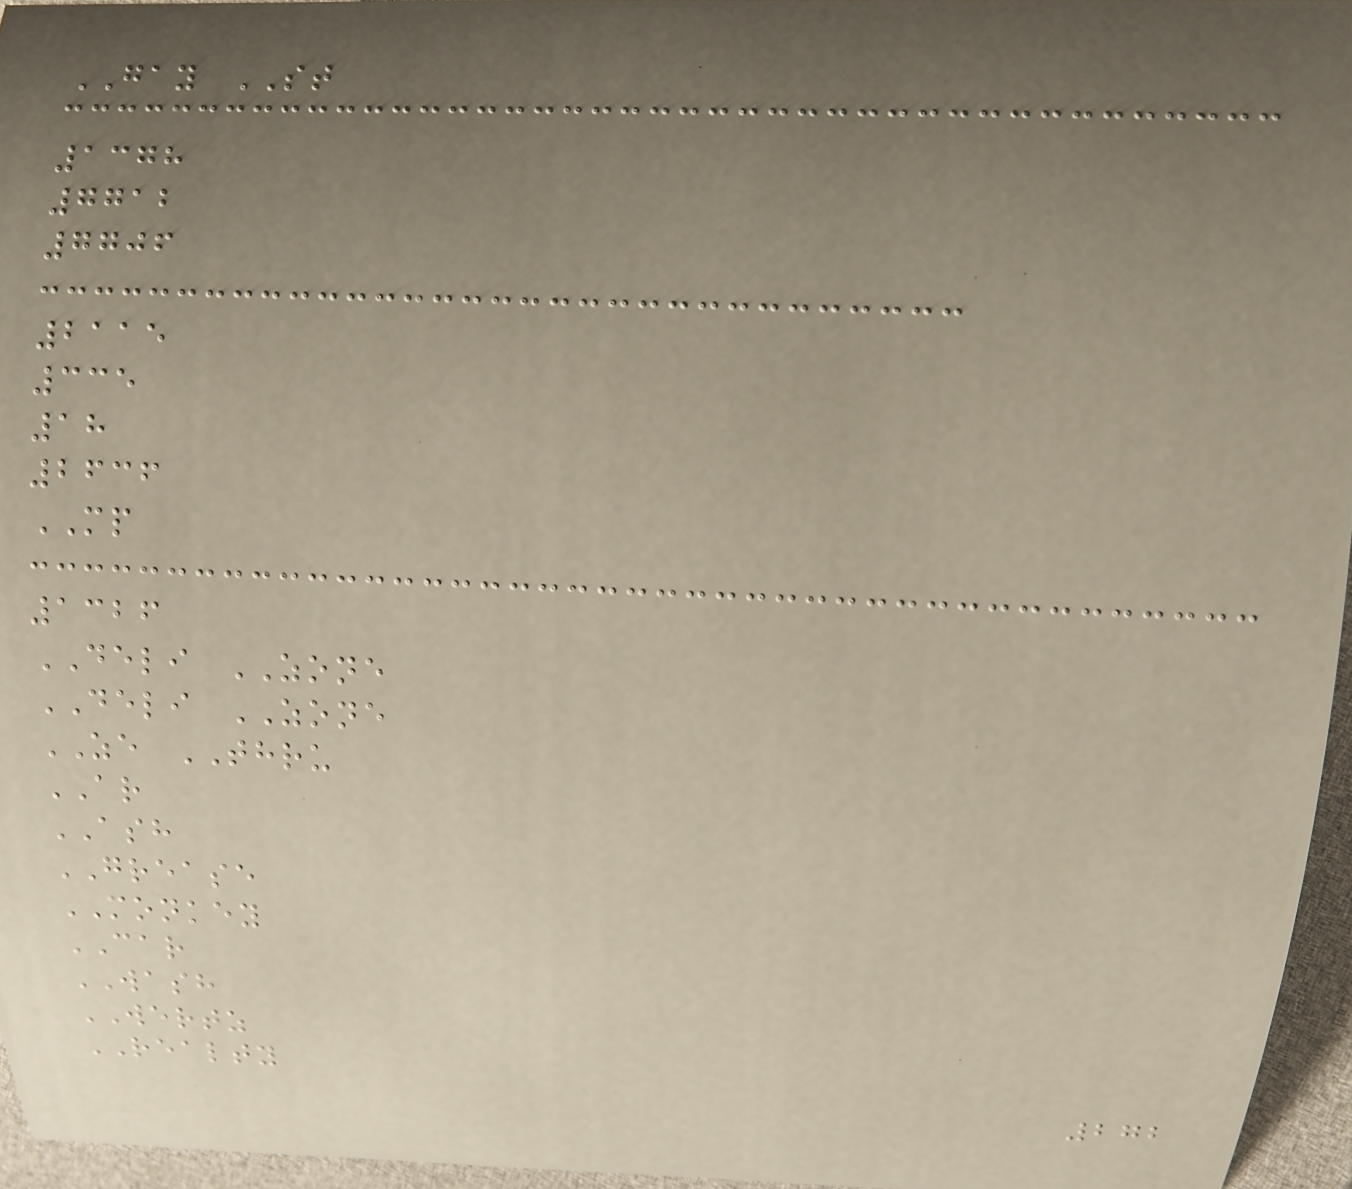GAY ST
1378
7712
7706
2115
335
18
2636
MP
1326
DELI ZONE
DELI ZONE
ZE THRU
AR
ASH
GREASE
MONKEY
CAR
WASH
WERTZ
REALTY
272
